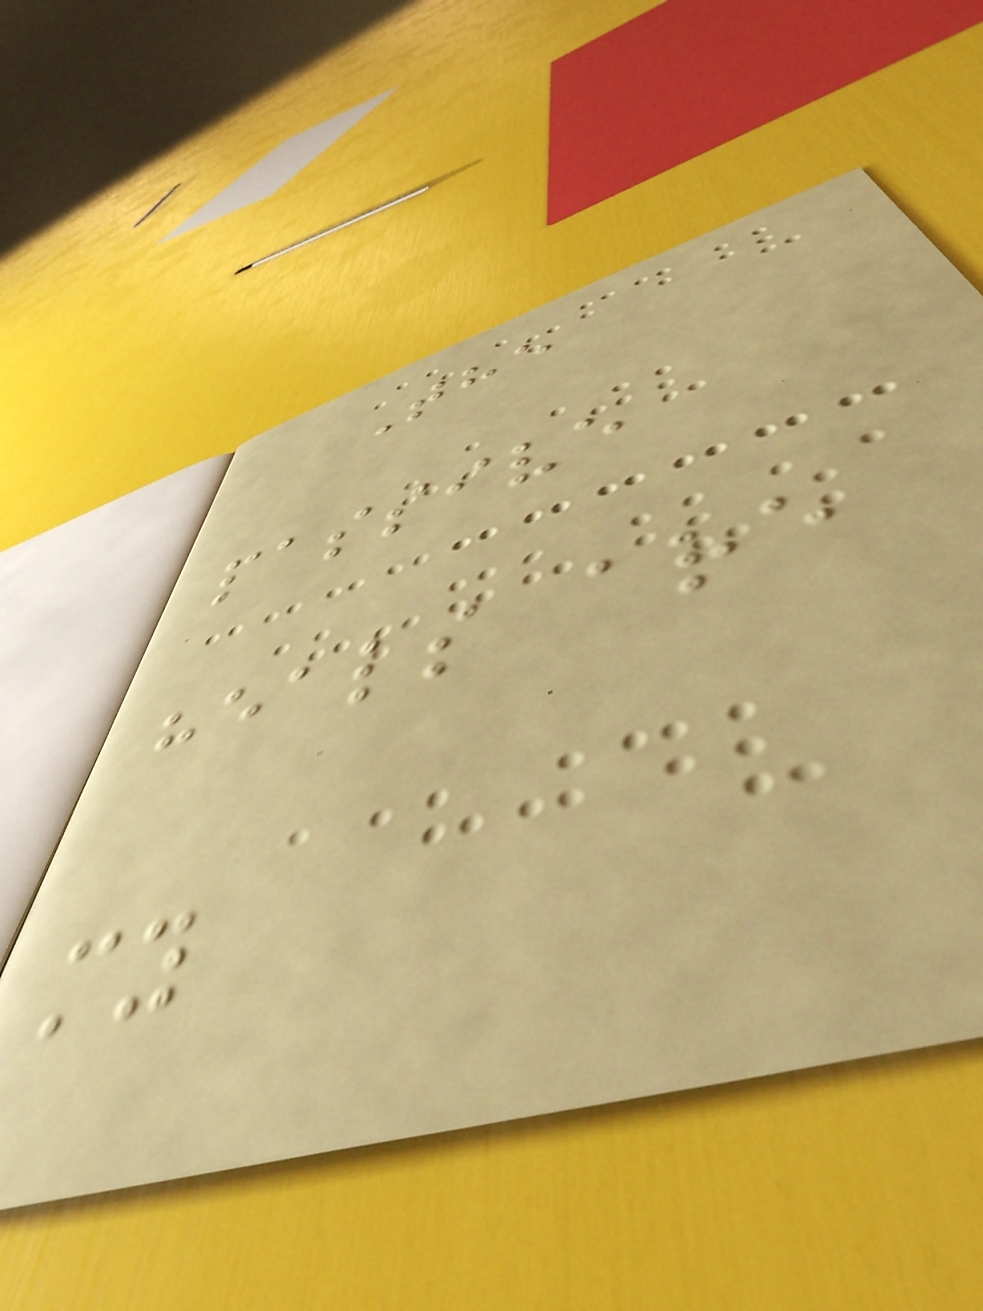The
passive
heals are
my
